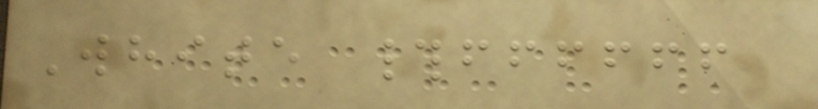White #ffffff
